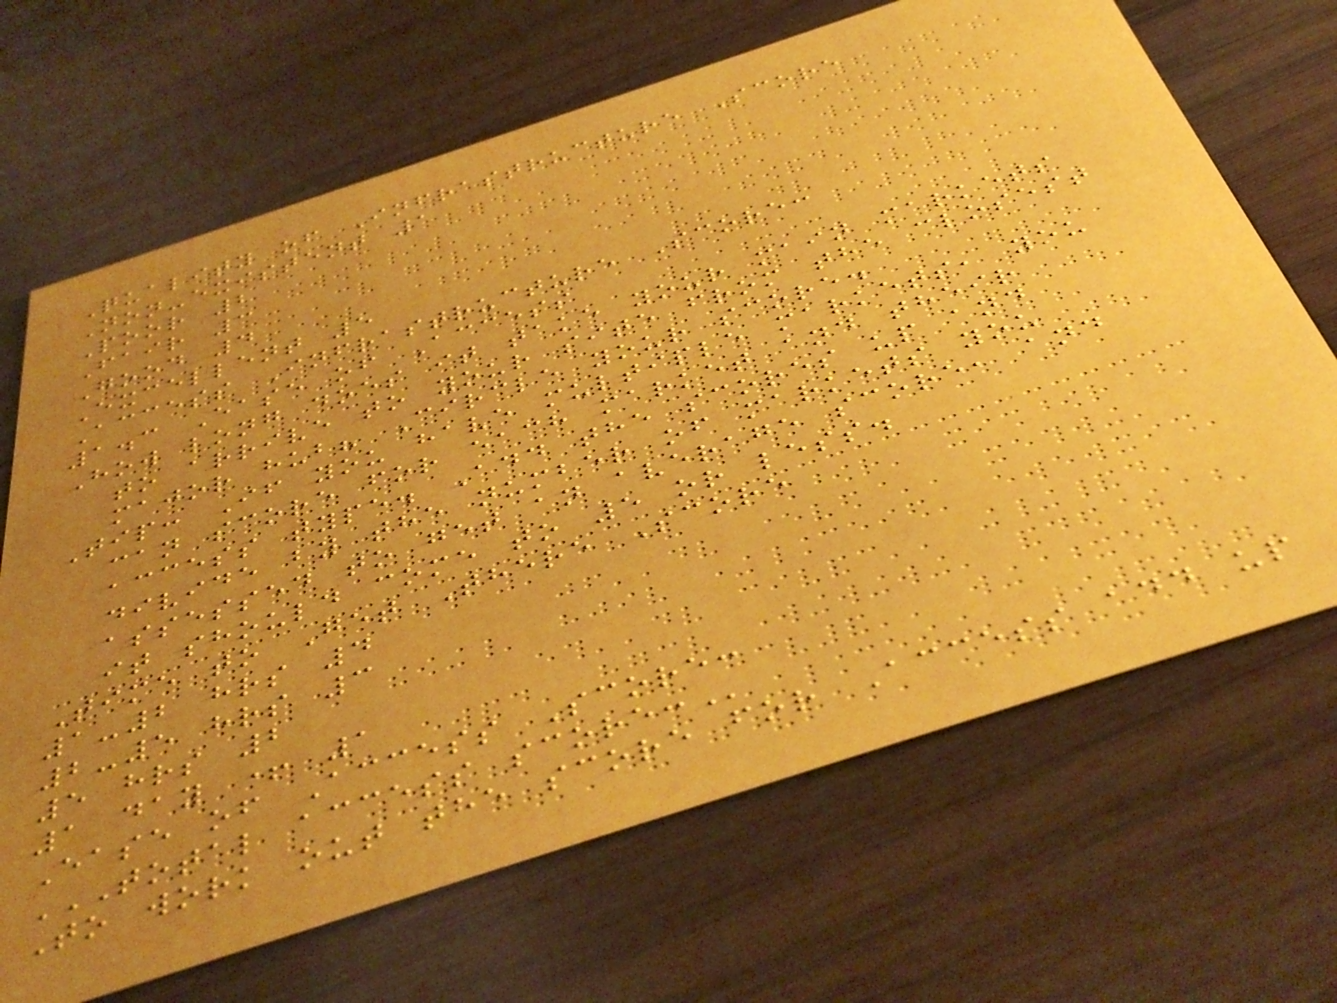Quality of Infrastructure Score
Non-existent 1
Poor 2
Fair 3
Good 4
Excellent 5
Access Infrastructure Score:
1.3 Ease of Access
How long does it take your main markets
to arrive to your site from the closest
major hub? Circle your score.
Tip: If you have multiple markets, you
can score for each market and their
access type. Add the scores up and
divide by the number of markets you
assessed to get an average score, and
it should come to 5 or less.
Time to Get There Score
1-2 hrs 4
2-5 hrs 3
5 hrs 2
1 day + 1
Ease of Access Score:
TOTAL ACCESS SCORE:
To work out the score for Access add up
